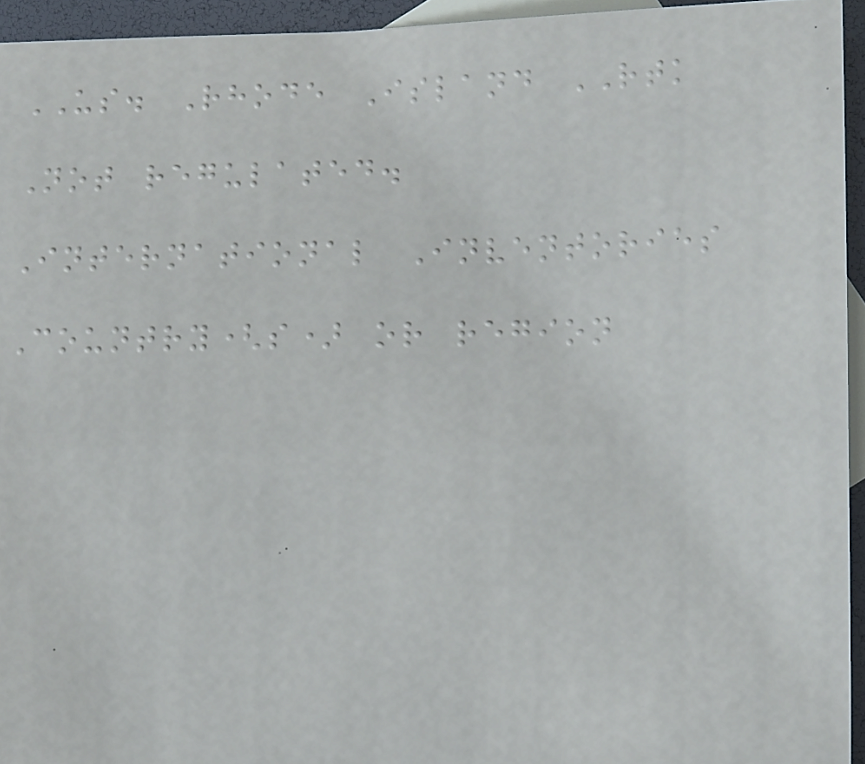US. Rhode Island RTK
Not regulated.
International Inventories
Country(s) or region
